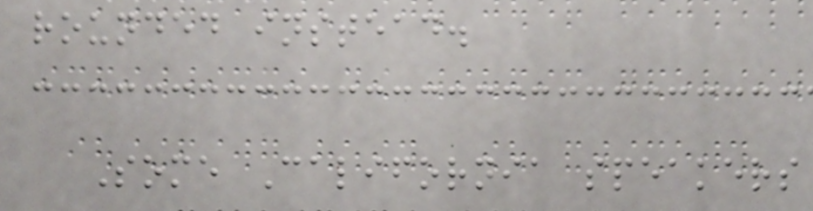rounded instead.
Some California speakers
